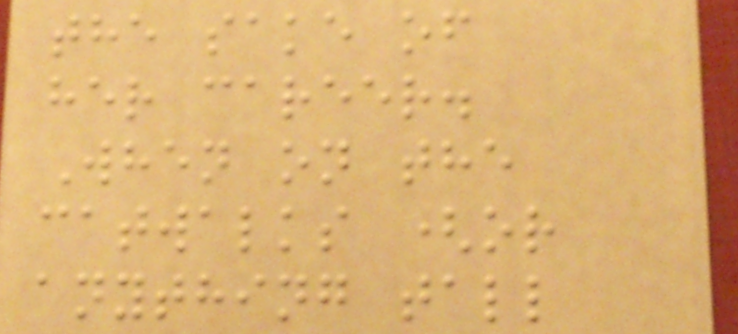the sake of
her career.
When on the
catwalks (or
anything tall
